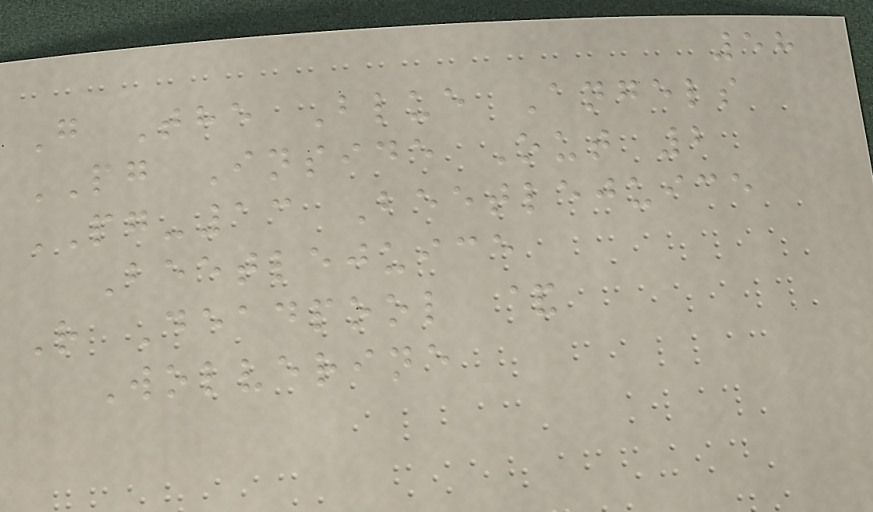58
G The Blue Angels
PG Inside Out 2
PG-13 Beetlejuice
Beetlejuice
R Deadpool &
Wolverine
